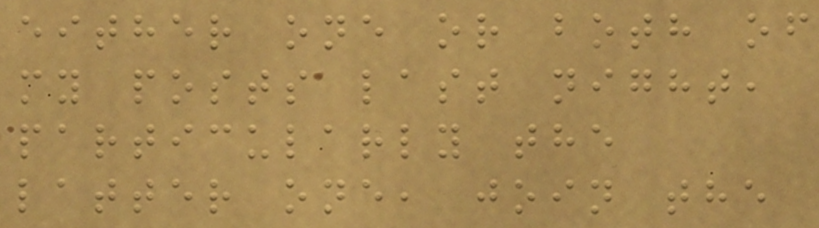either one or both of
my posts last night,
particularly the
latter one, join the
